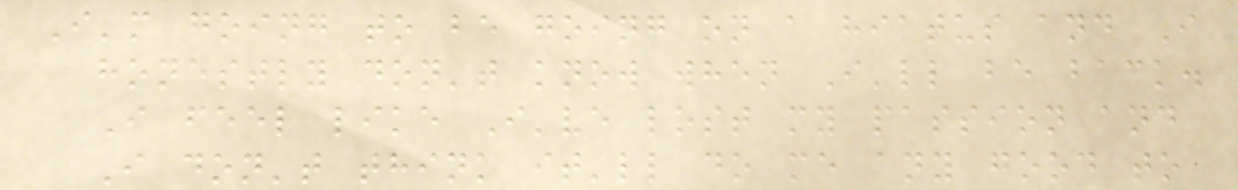I'm going to be going on a hiatus and I
honestly don't know when I'll be back.
I feel like I've lost my passion and
I don't think it'll do me any good to
